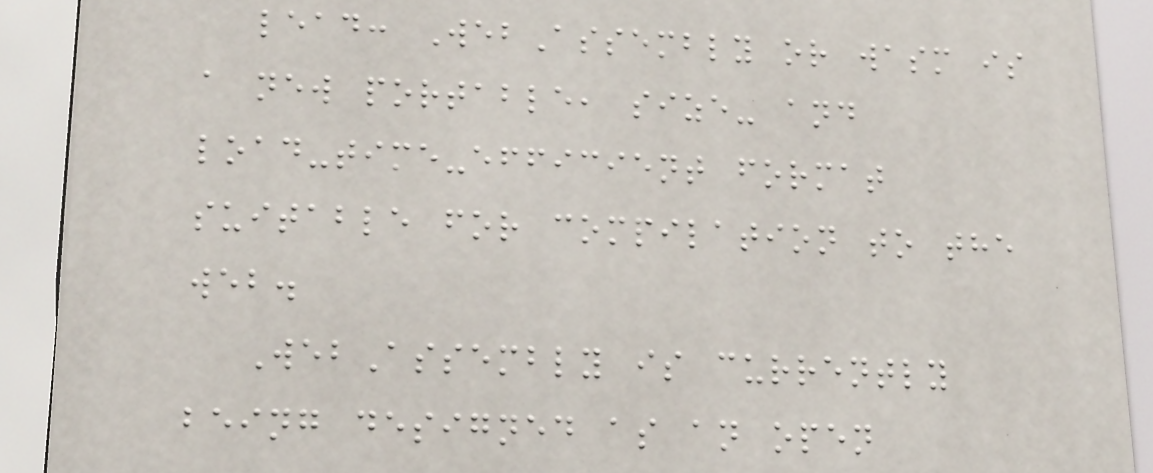lead: WebAssembly or wasm is
a new portable, size- and
load-time-efficient format
suitable for compilation to the
web.
WebAssembly is currently
being designed as an open
